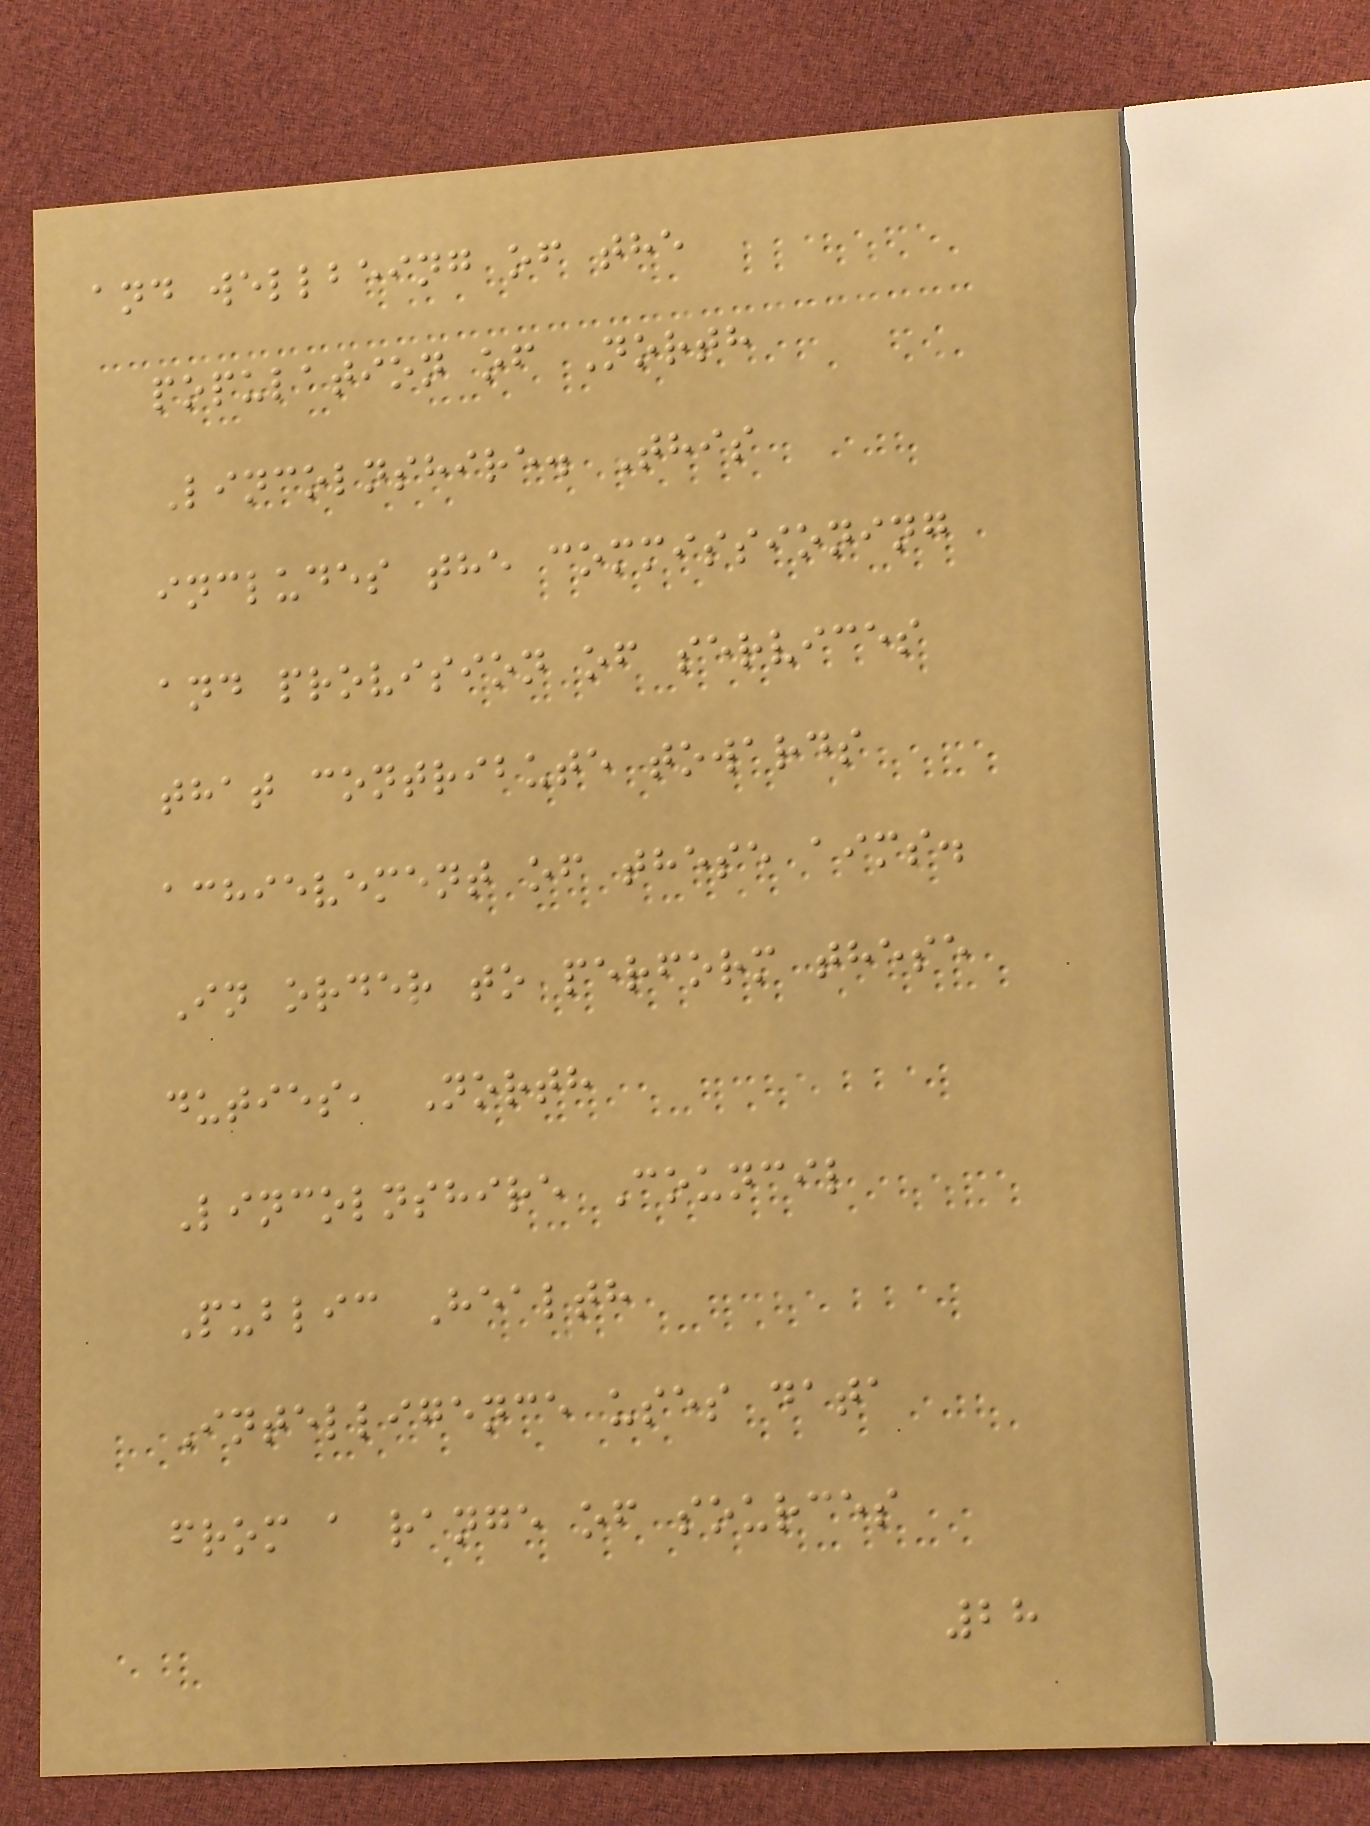and wellbeing of the
population of North
Lincolnshire. This
includes the commissioning
and provision of services
that contribute towards
achievement of these aims.
In order to perform these
duties, North
Lincolnshire Council
Public Health
Intelligence uses data
from a range of sources
28
